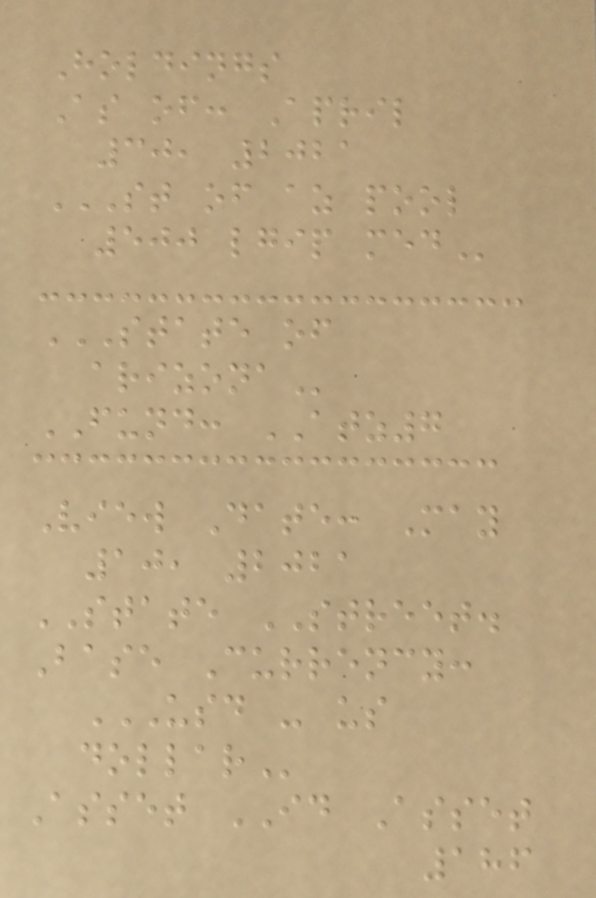Holdings
As of: April
30, 2021
ST OF AZ POOL
500 LGIP MED
STATE OF
ARIZONA
FUND: ATZ7
View Date: May
10, 2021
STATE STREET.
Base Currency:
USD - US
DOLLAR
Asset ID Asset
186
